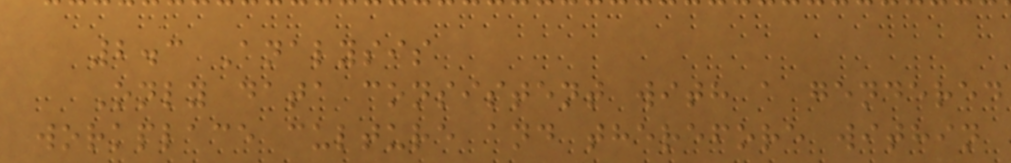2.3 Analysis
Only data consistent with a gendered
workplace culture and therefore within
